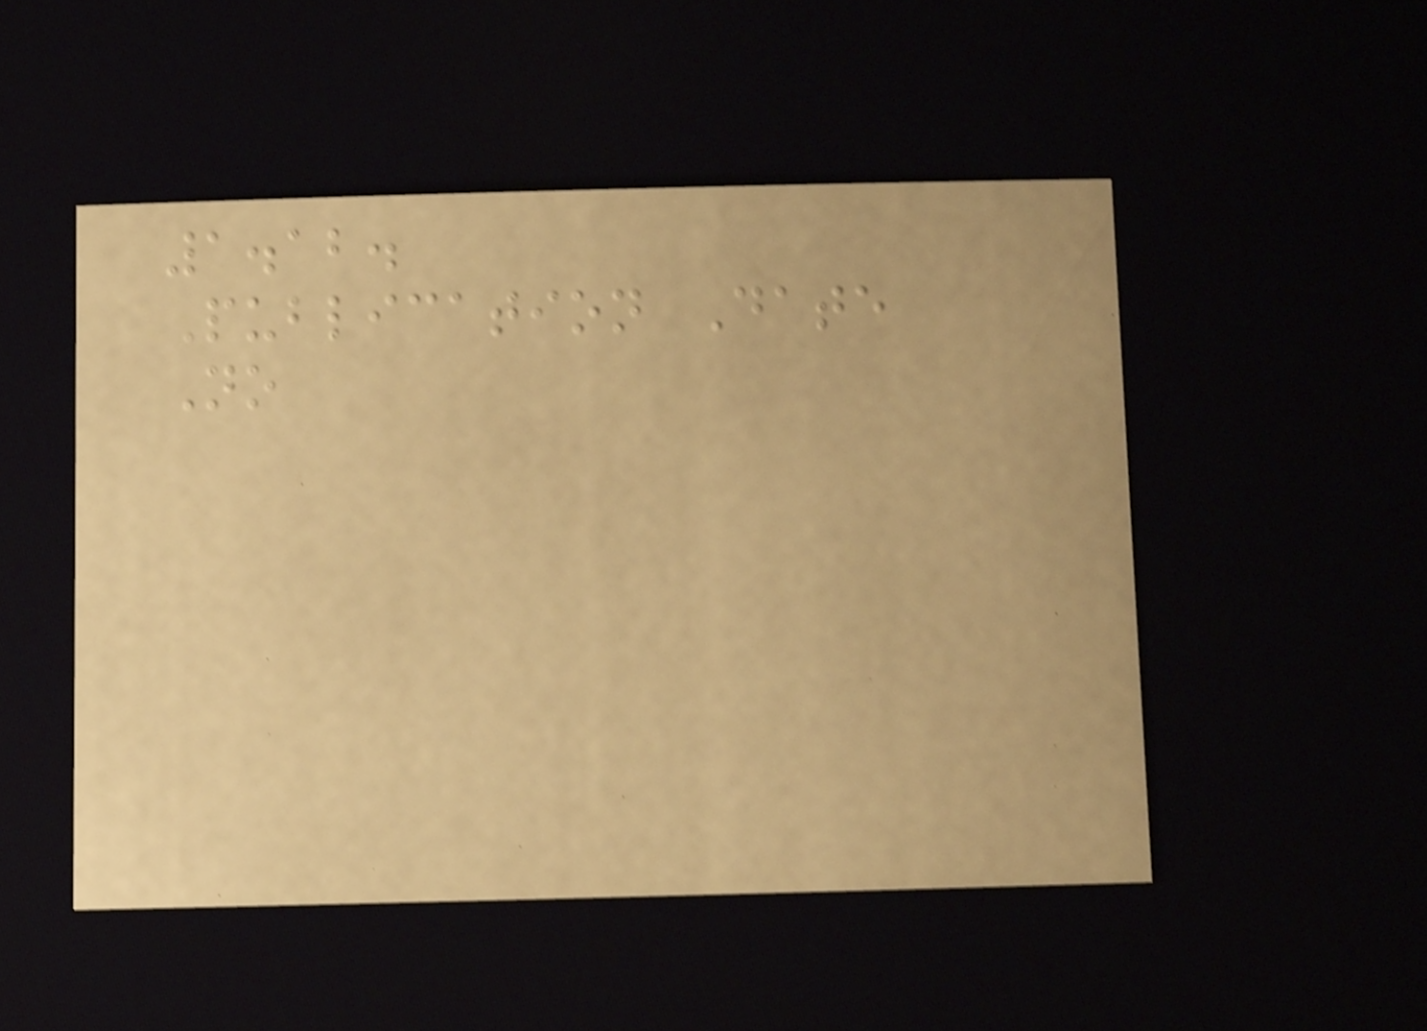1.12.
Publication Date
No
